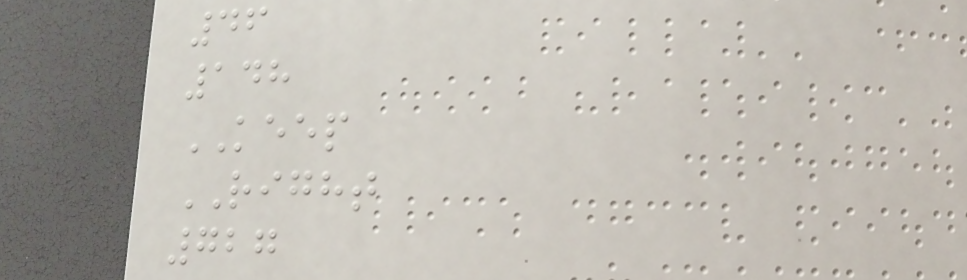46
148
KEEP
RIGHT
727
